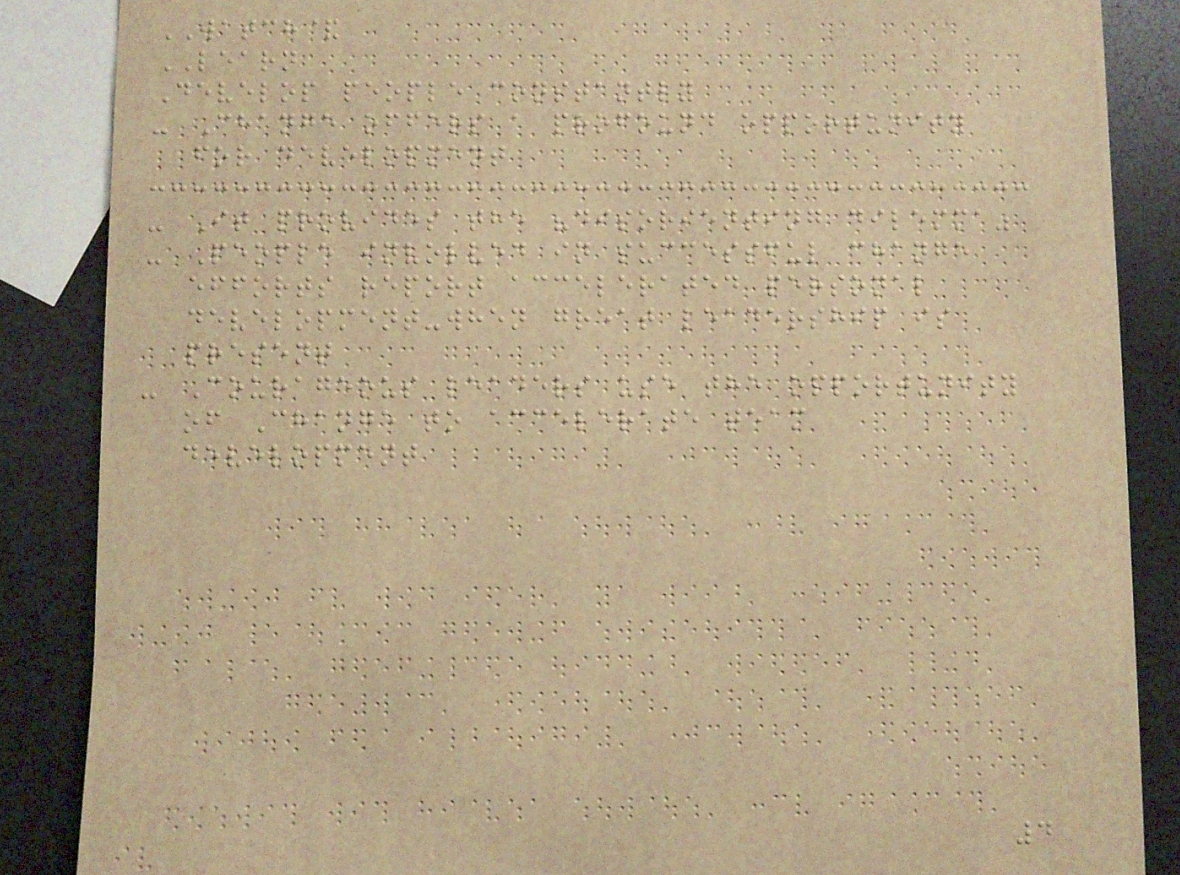WATCH&
LEARN
Develop people constantly
- Change offers a profound opportunity
for development
- It provides the "disorienting dilemma"
- People involved in successful change
efforts report accelerated personal
development-when great leadership is
present
- Courageous leaders use the opportunity
of Change to accelerate team
development
4
